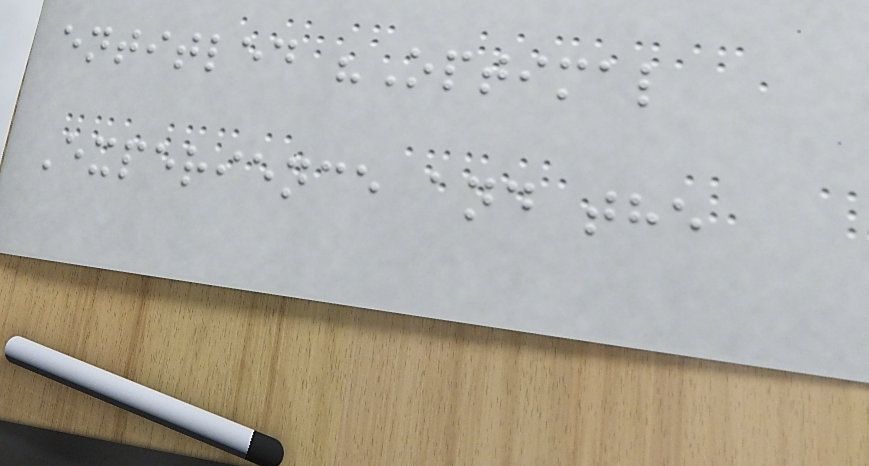entitled "Optimal
Experience and the
